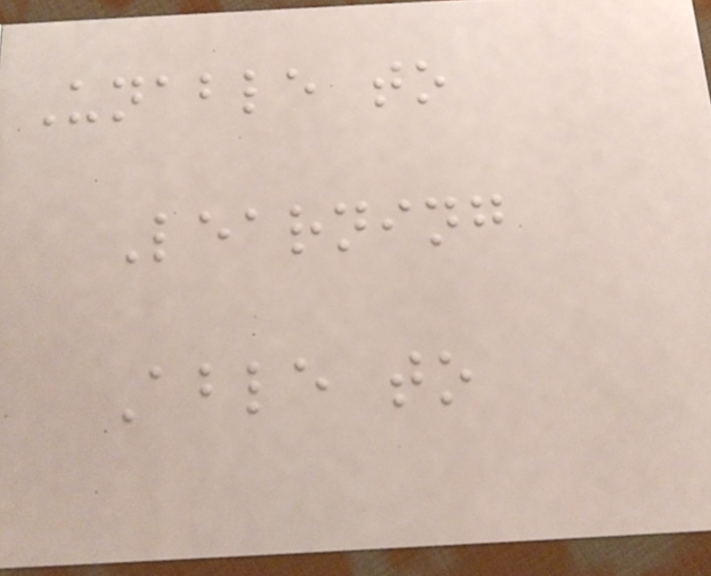Unable to
Learning
Able to
